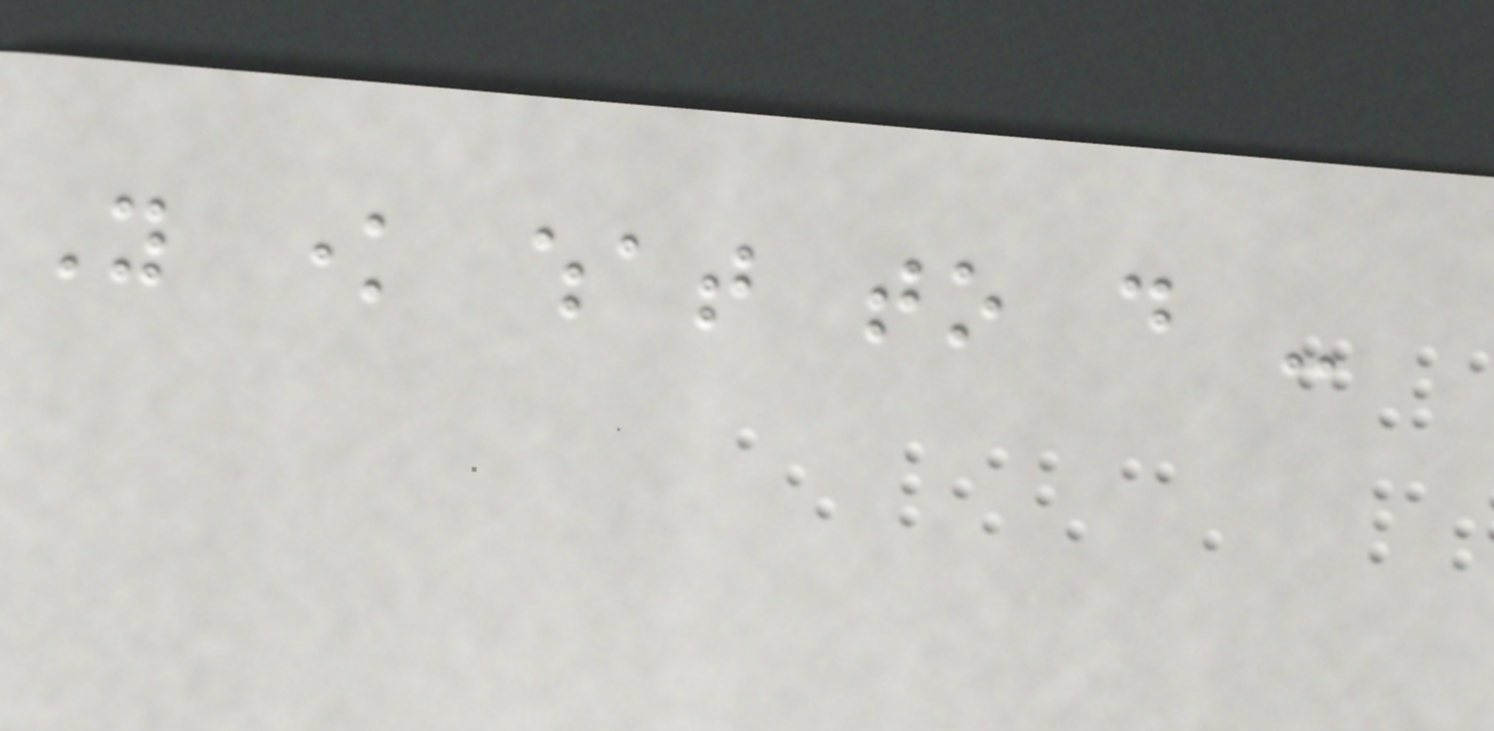You know what to do -
